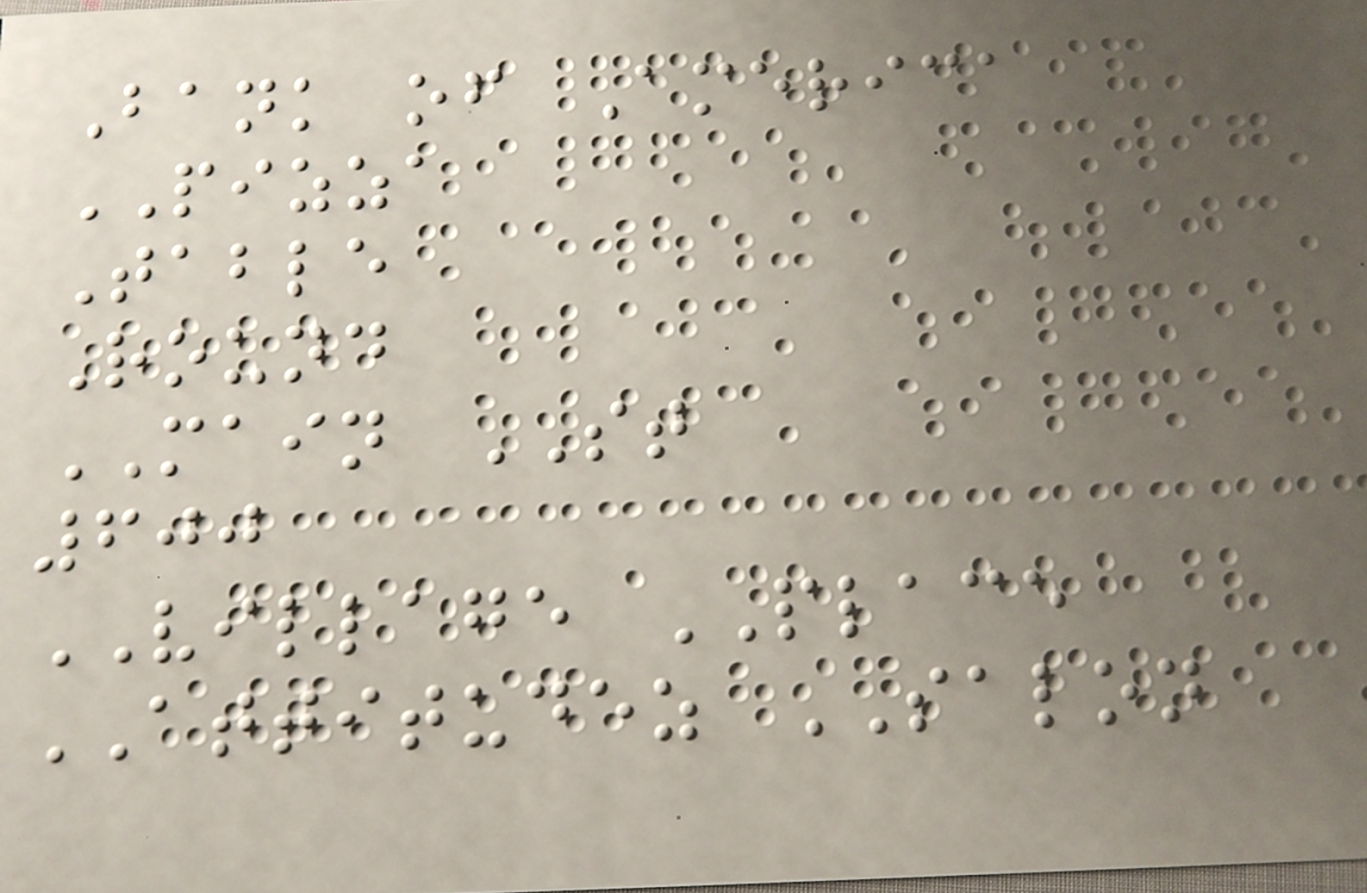Bank of America
PIZZA
Table
Round
MAIN ST
600
VILLAGE PLACE
ATTITUDEZ SALON
